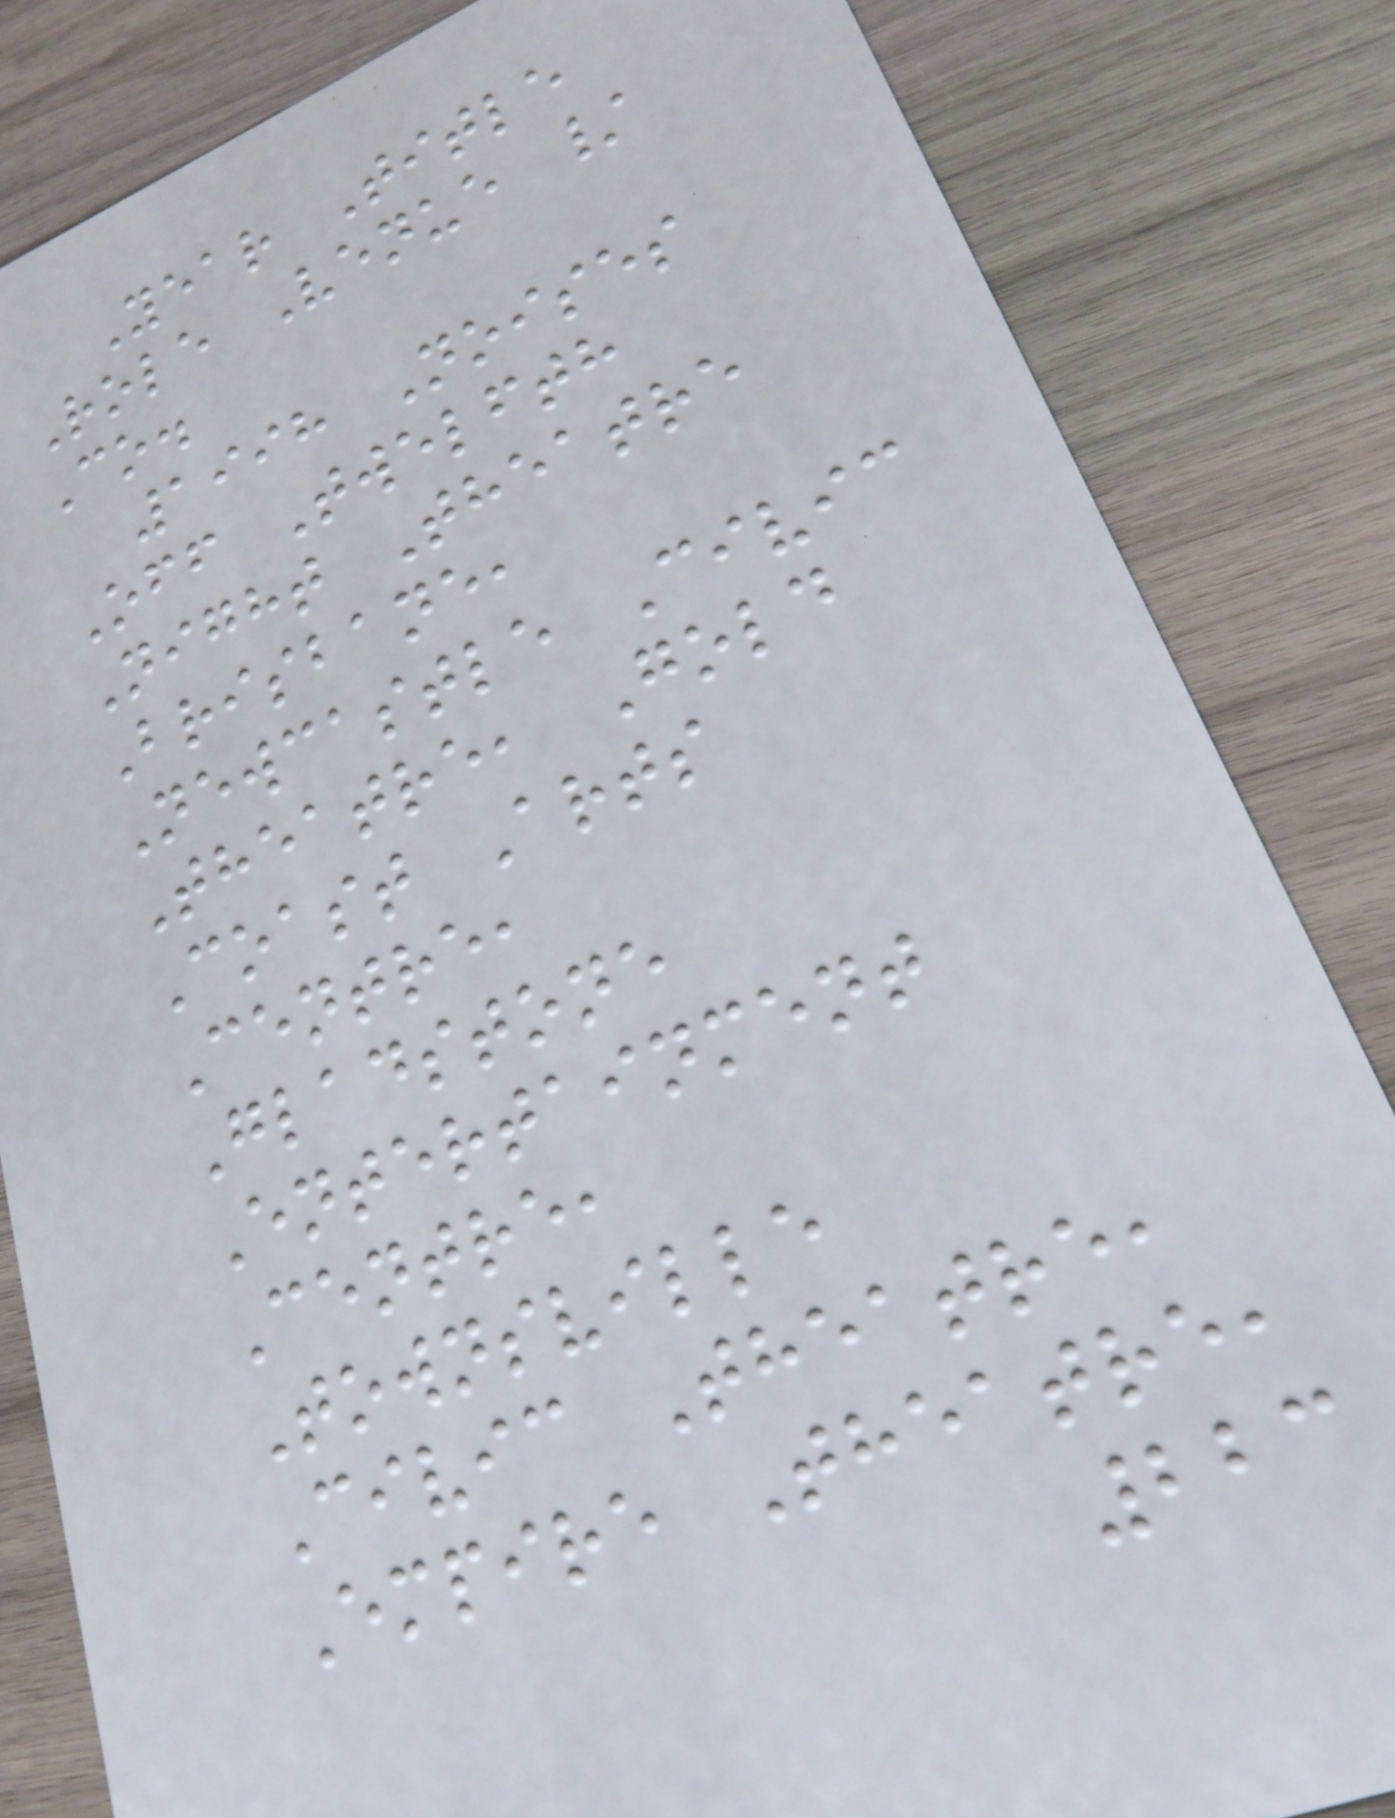Year Title
Role Venue /
Co.
1998 Noises
Off Twelfth
Night Theatre
Brisbane,
Newcastle Civic
Theatre, Gold
Coast Arts
Centre,
Gladstone
Entertainment
Centre,
Townsville
Civic Theatre,
Empire Theatre,
223
